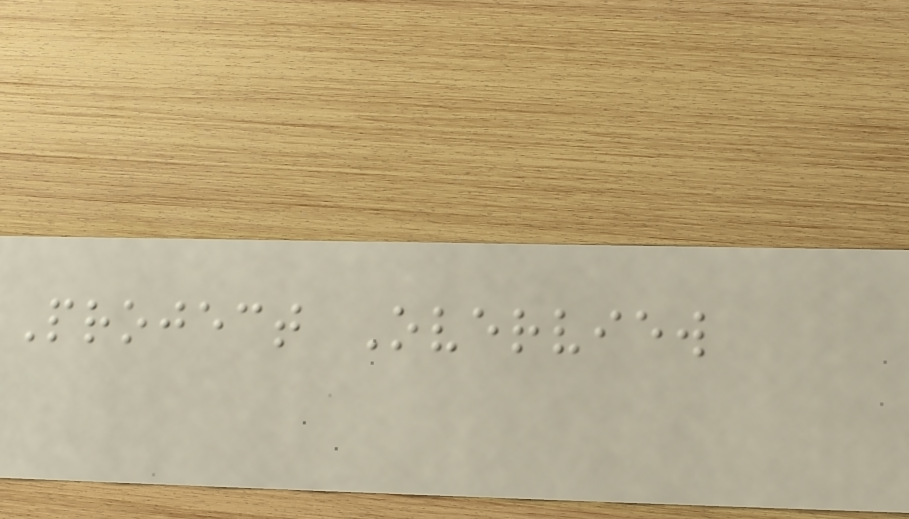Project Overview
